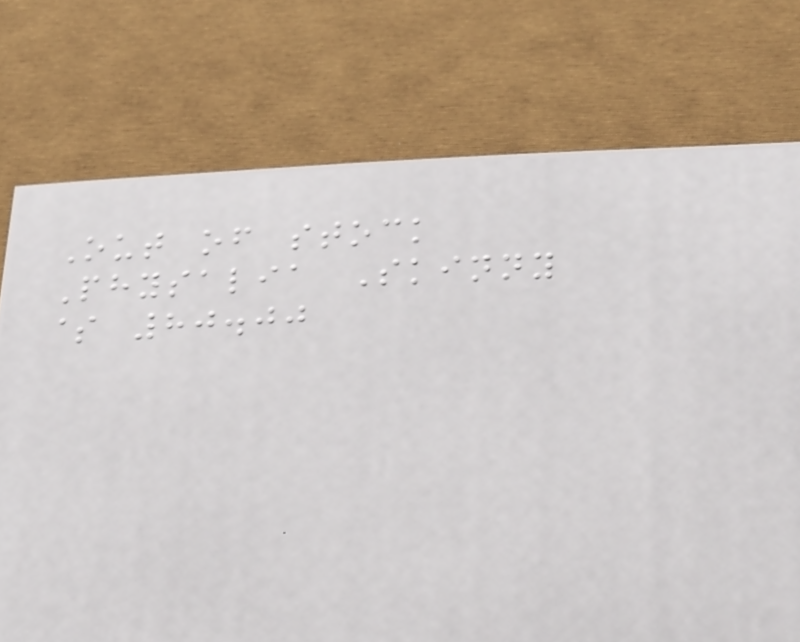Out of stock
Physalia Skinny
$ 80.00
